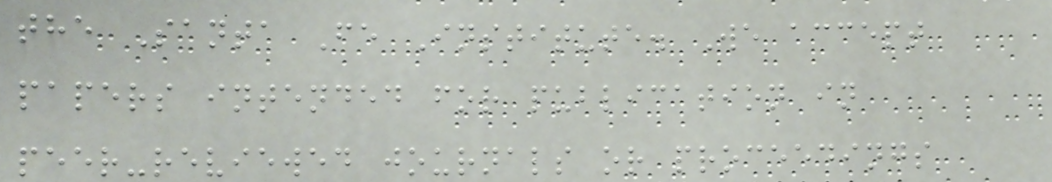the Santa Fe Institute. We accept
papers intended for publication in
peer-reviewed journals or proceedings
